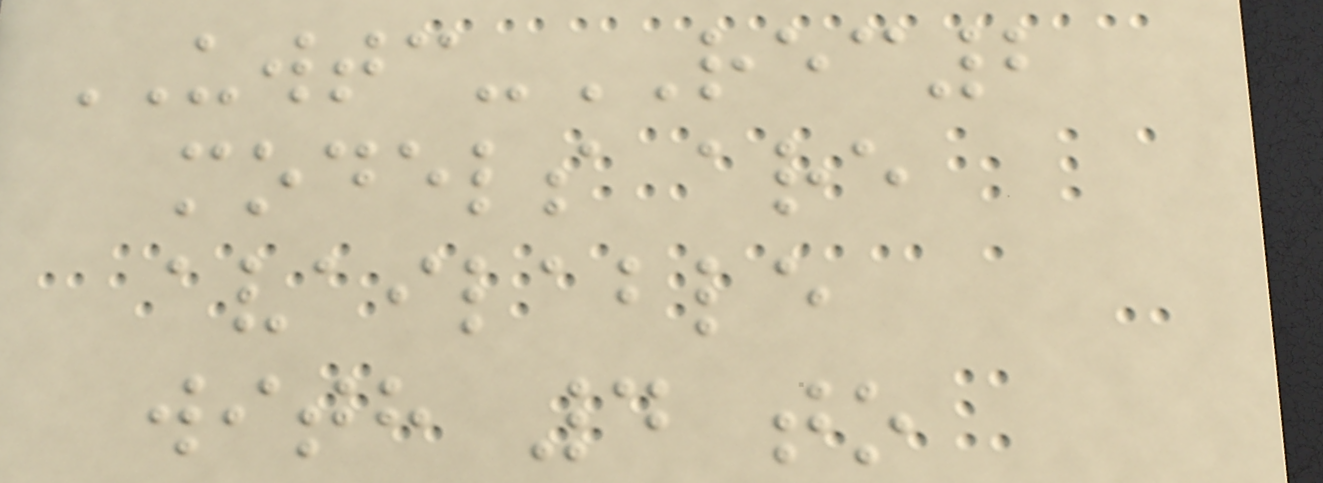UWTC-REC2
models are
available
with 4 to
